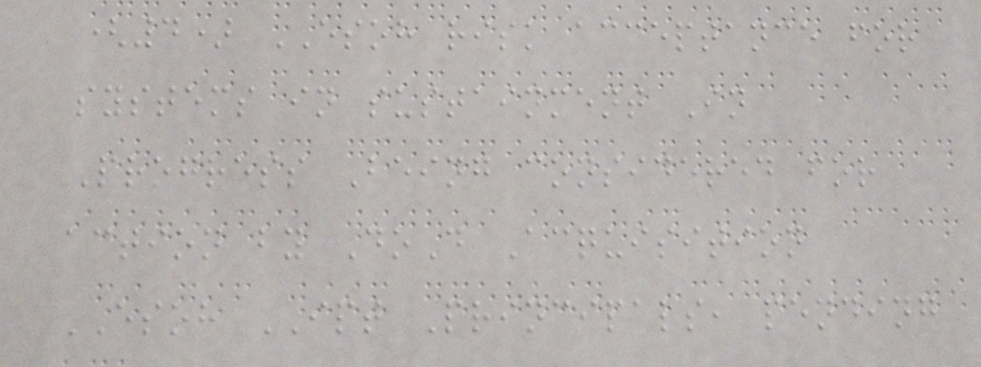(4) ESOH risk acceptance for
systems in sustainment In
Progress Being considered for
action by DoD Acquisition
ESOH IPT Principals, pending
